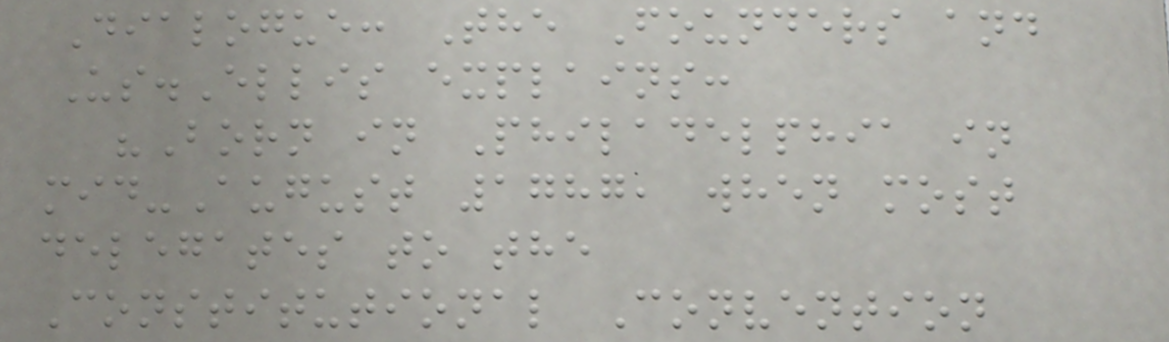Dialogue: The Founders and
Us.Ellis explains:
"Born in Philadelphia in
mid-August 1787, when most
delegates to the
Constitutional Convention
